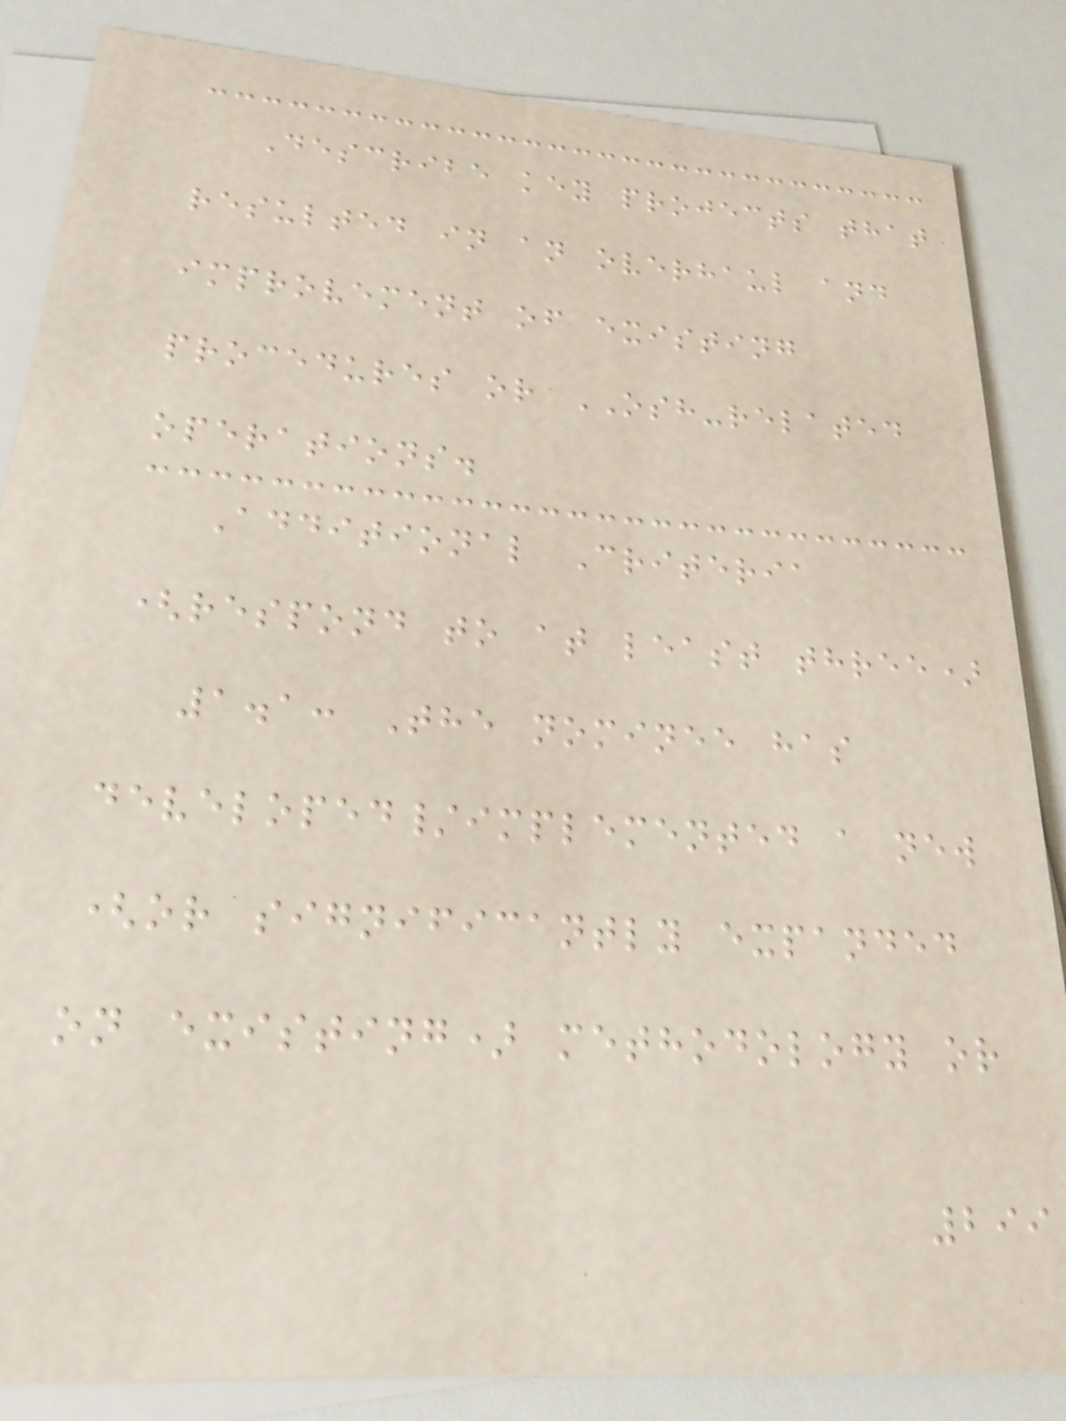Describe key projects that
resulted in an overhaul and
improvement of existing
procedures or OSH-related
operations.
Additional Criteria
(respond to at least three)
1.1: The nominee has
developed/implemented a new
(or significantly expanded
on existing) methodology or
299
